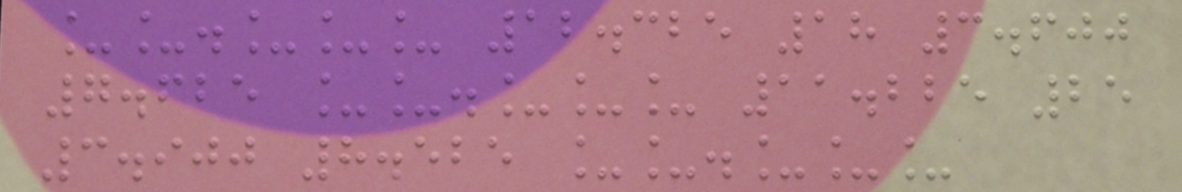__.___ 12.325 18 3.600
7.625 __.___ 11.225 25
3.900 8.525 __.___
